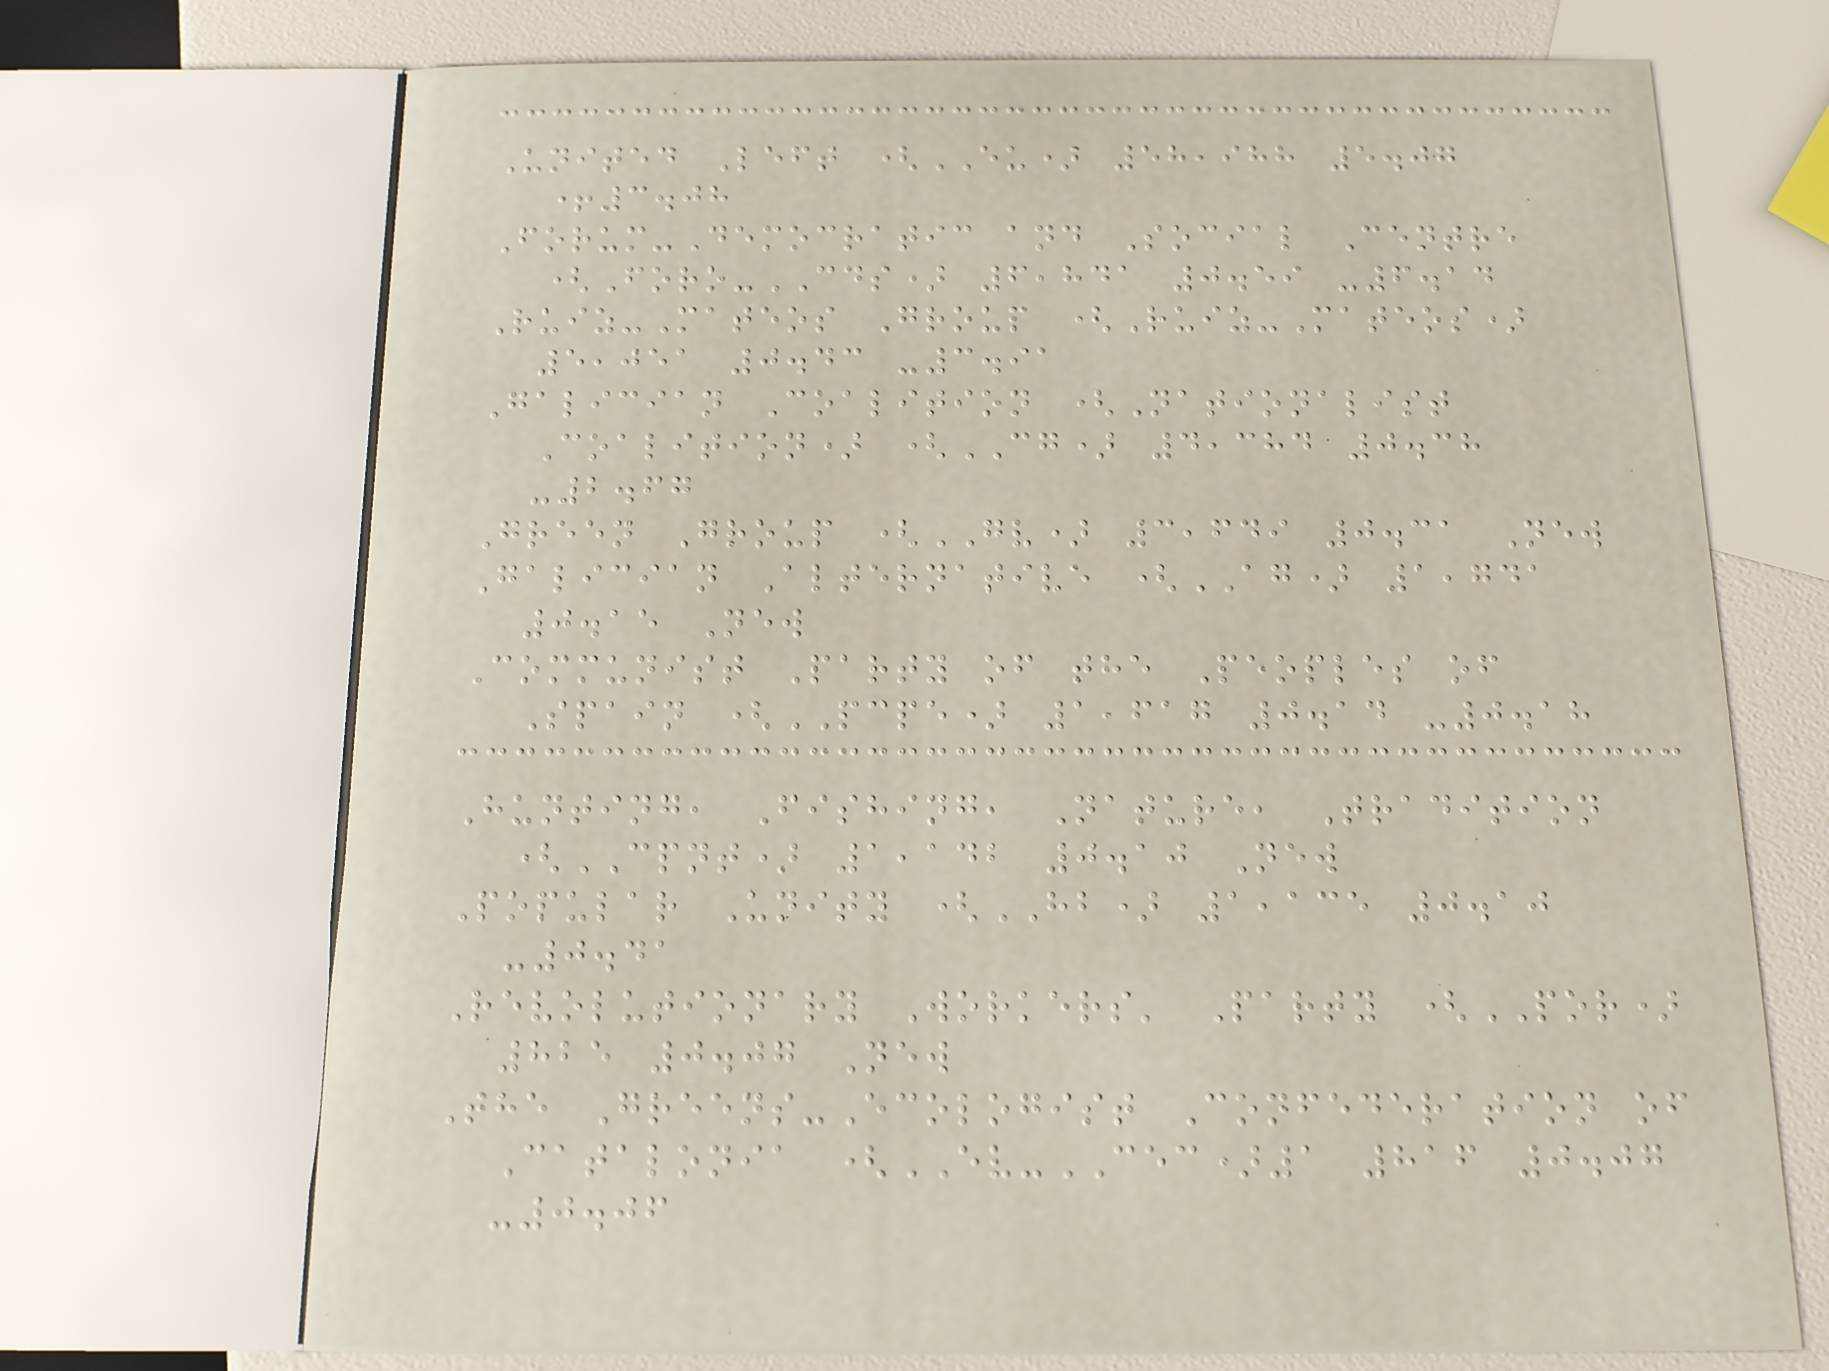United Left (EU) 58,988 5.07
+3.08
Forum-Democratic and Social Centre
(Foro-CDS) 6,841 0.59 -6.14
Ruiz-Mateos Group (Ruiz-Mateos)
5,051 0.43 -3.91
Galician Coalition (Nationalist
Coalition) (CG) 4,384 0.38
-2.67
Green Group (GV) 3,649 0.31 New
Galician Alternative (AG) 1,741
0.15 New
Communist Party of the Peoples of
Spain (PCPE) 1,617 0.14 -0.18
Hunting, Fishing, Nature, Tradition
(CPNT) 1,142 0.10 New
Popular Unity (HB) 1,135 0.10
-0.41
Revolutionary Workers' Party (POR)
825 0.07 New
The Greens-Ecologist Confederation of
Catalonia (EV-CEC)1 816 0.07
-0.06
